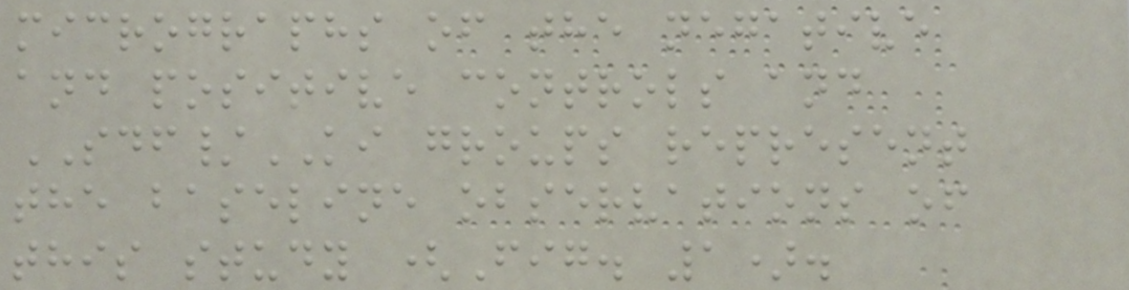micrographs of the negative
and positive controls and
SDF/KI groups represent
the baseline observations of
this study (Fig. 1).
